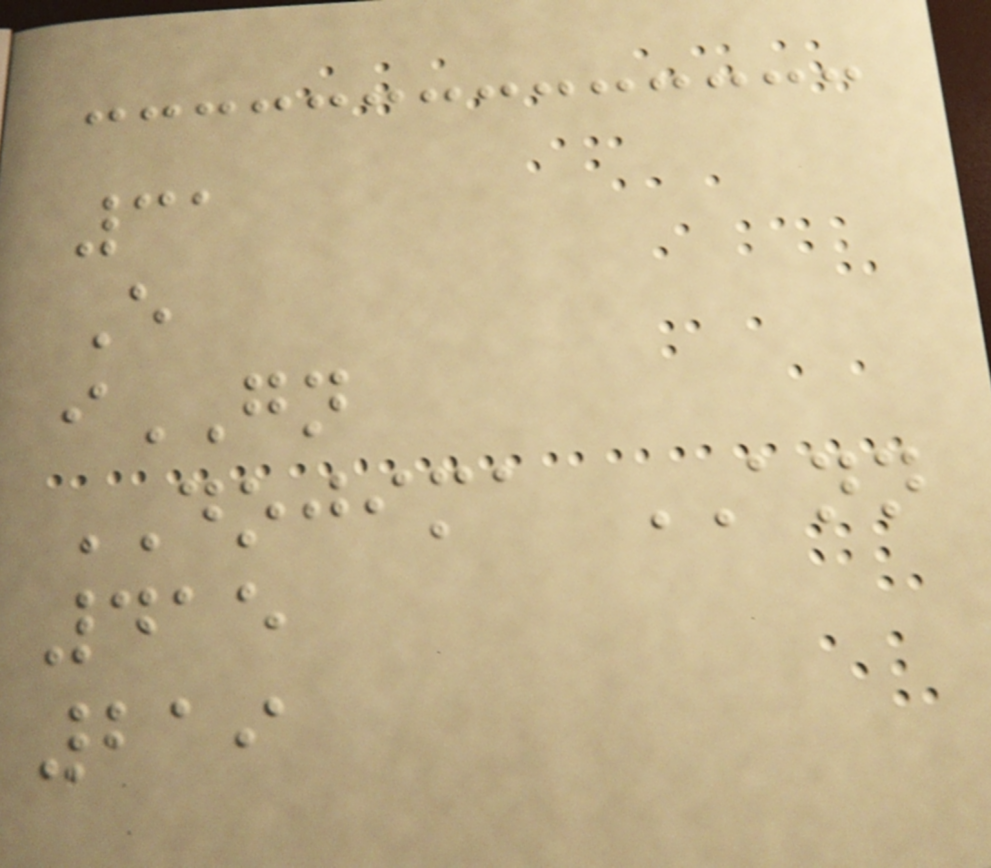31
E
iGN
DOJIMA ANN
415
219
